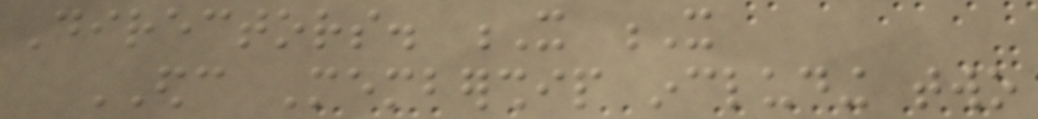Directors. X X
EDC Membership including two
